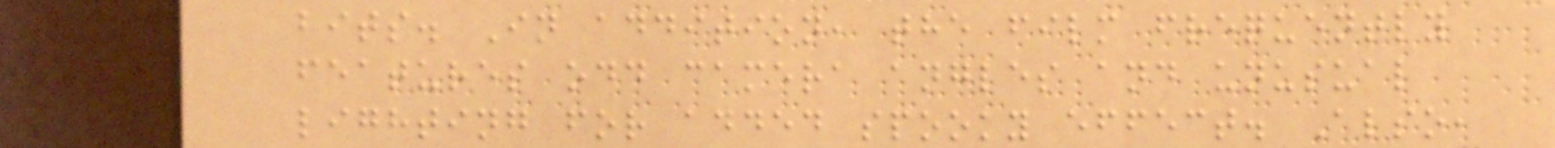bits. In addition, the film frequently
features odd camera angles and unusual
lighting for added spooky effect. Also,
